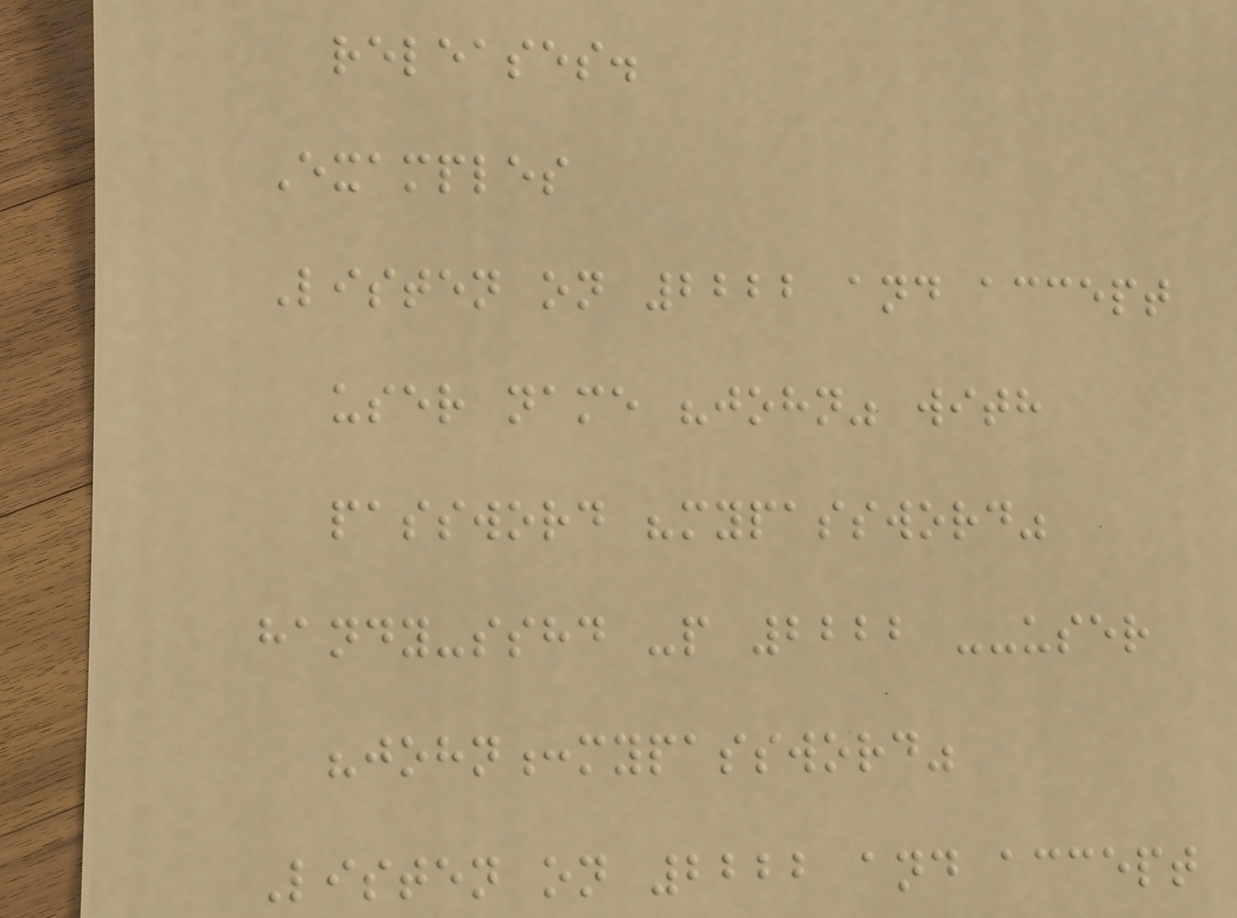releases.
Examples
Listen on 2222 and accept
user name "john" with
password "mypassword"
handy-sshd -p 2222 --user
"john:mypassword"
Listen on 2222 and accept
